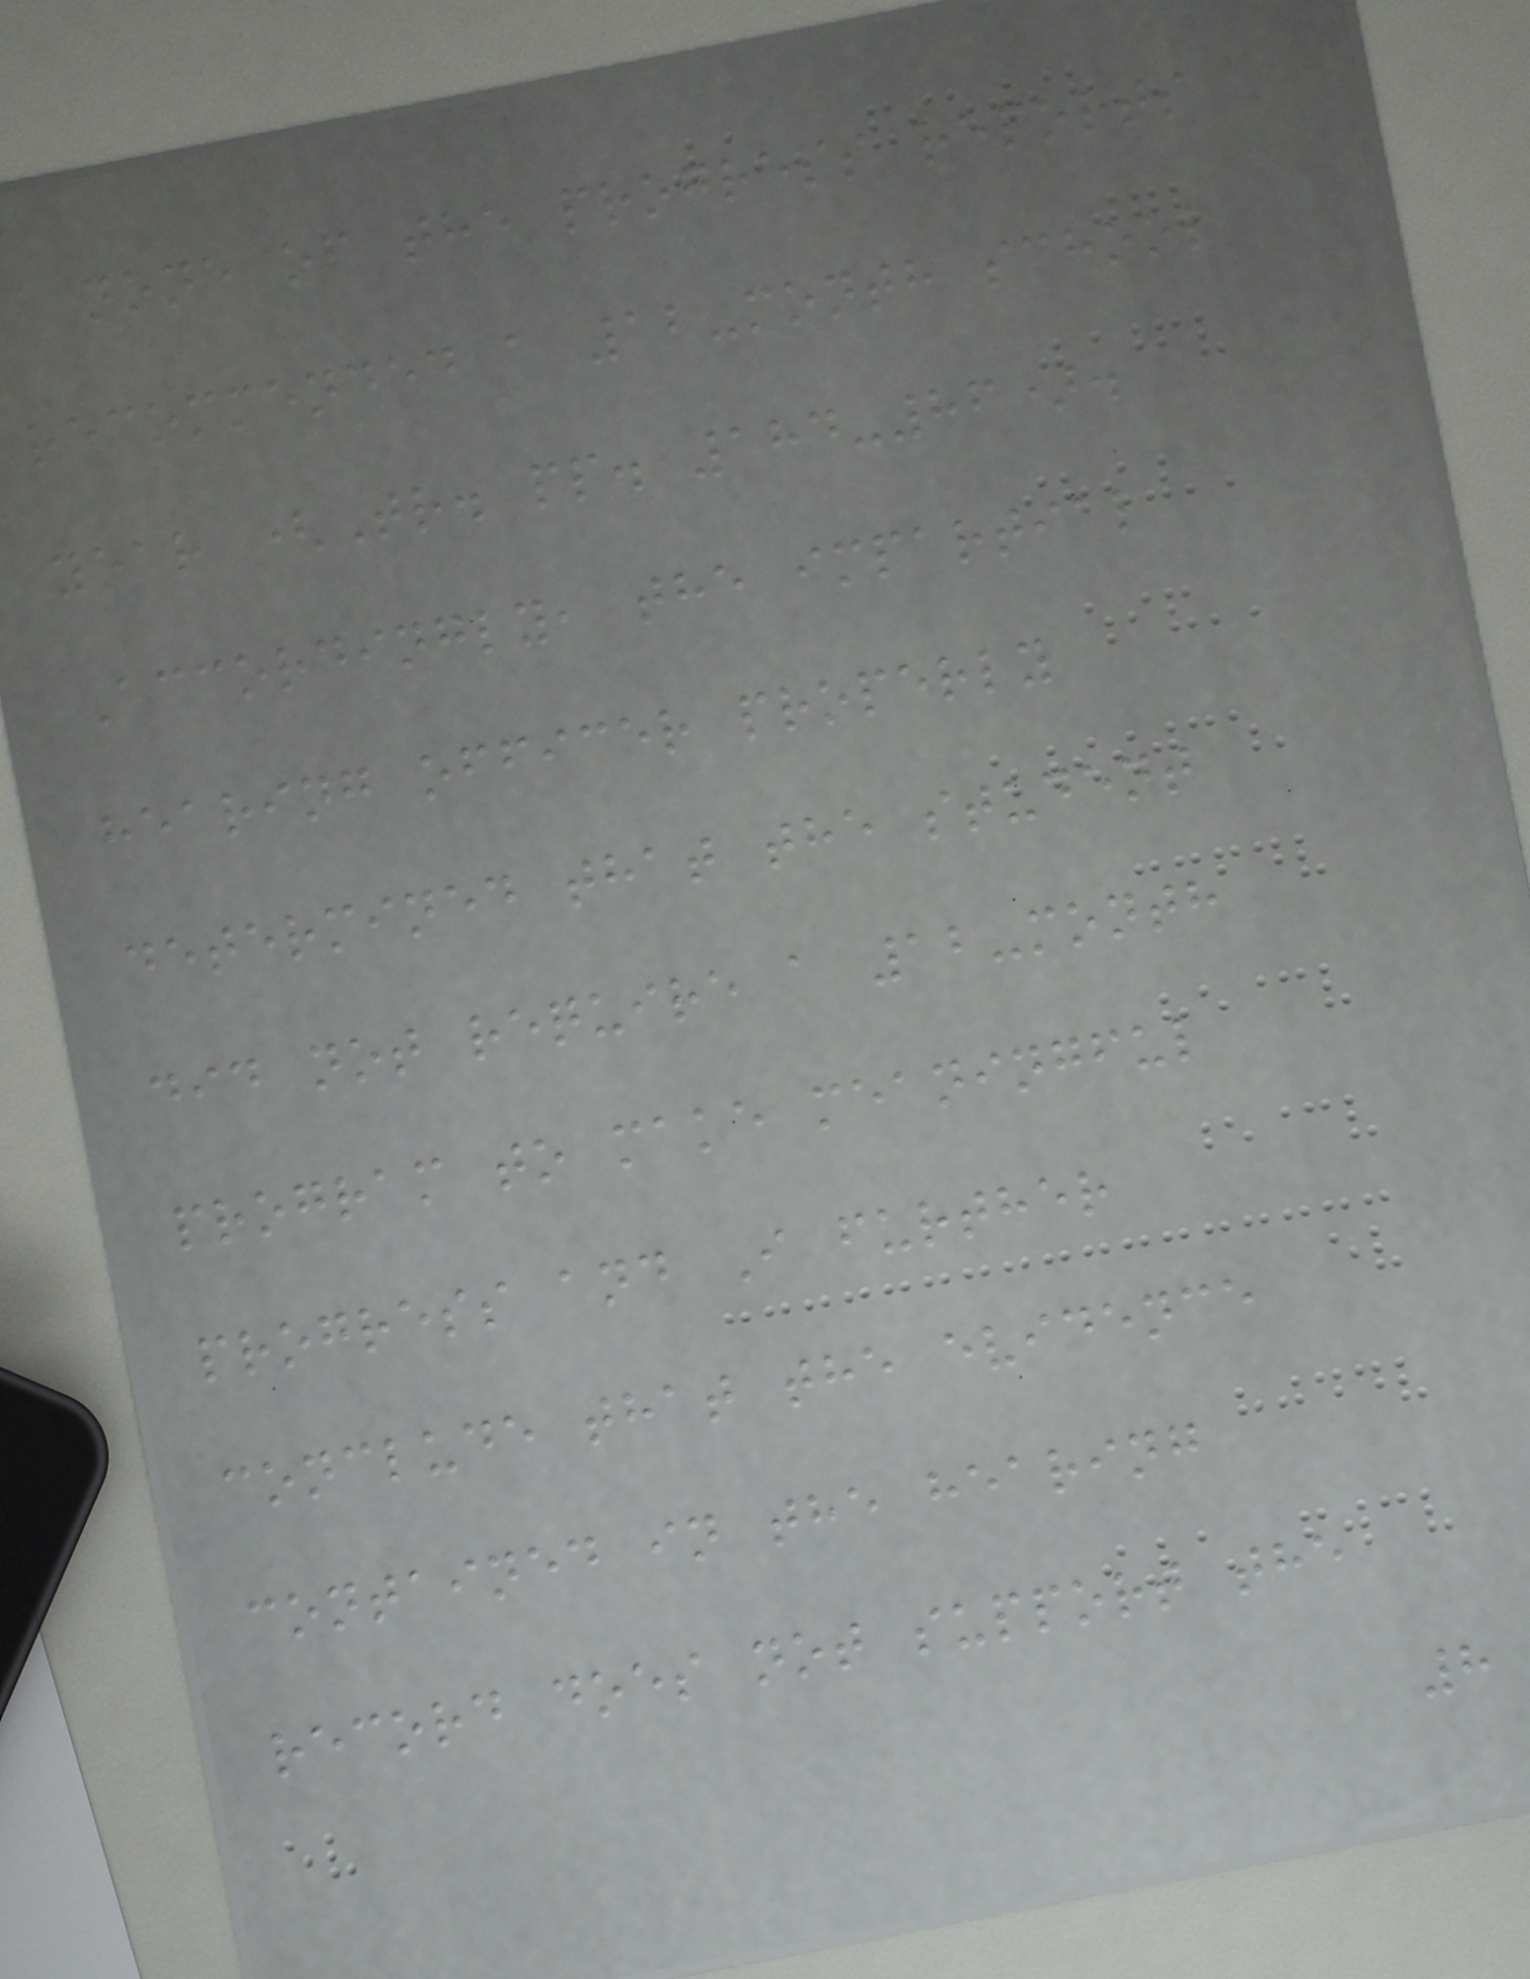none of the progress reports
recommended a 12-month school
year (Tr. pp. 184-86).
Accordingly, the impartial
hearing officer properly
determined that the student
did not require a 12-month
program to make meaningful
progress and I further
conclude that the evidence
contained in the hearing
record does not support the
8
